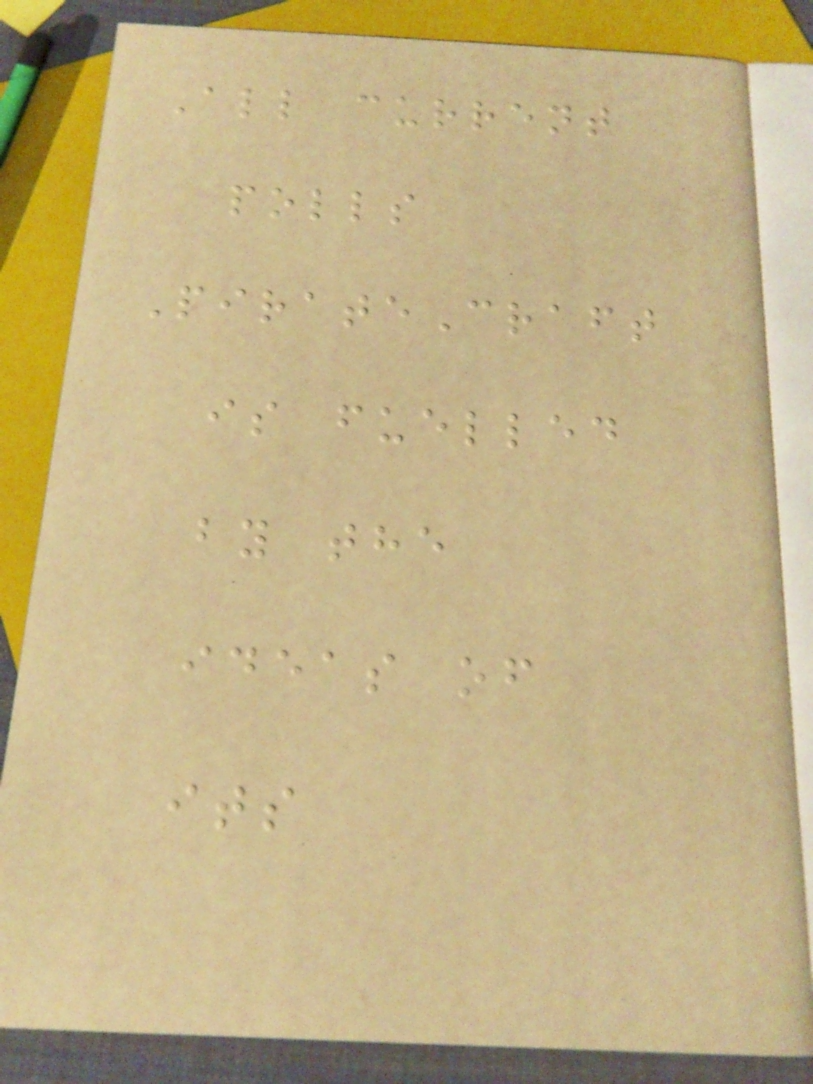All current
polls
PirateCraft
is fuelled
by the
ideas of
its
